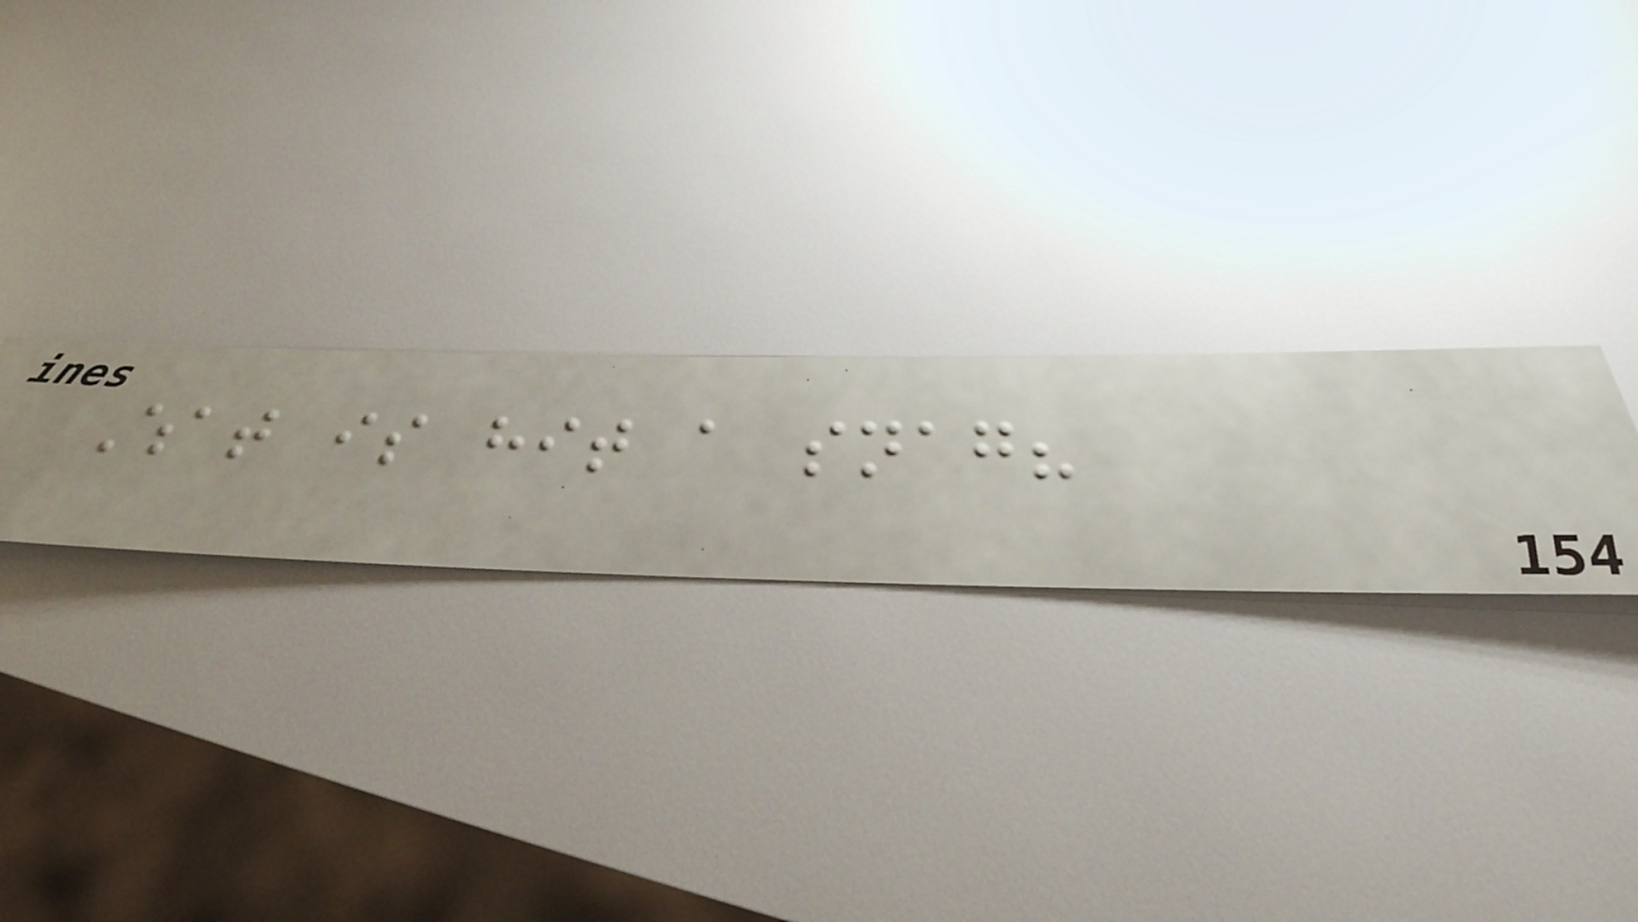What is hit a snag?
